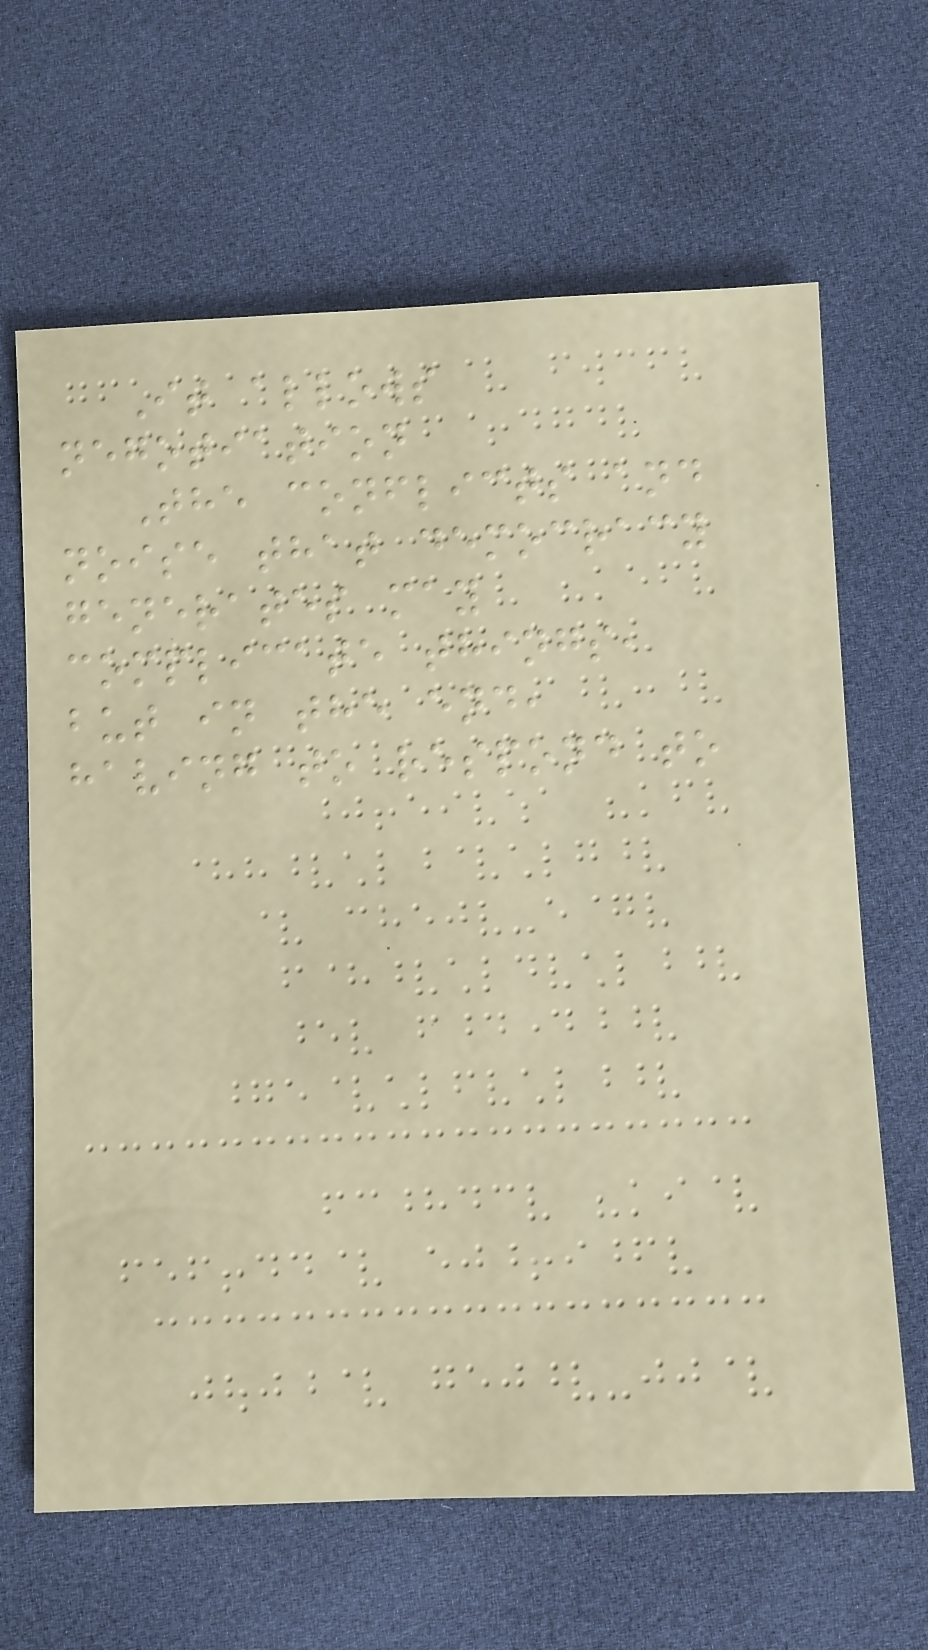It allows
negotiation
The conflicts and
noise that democracy
generates may
complicate things,
but in the end,
having to respond to
